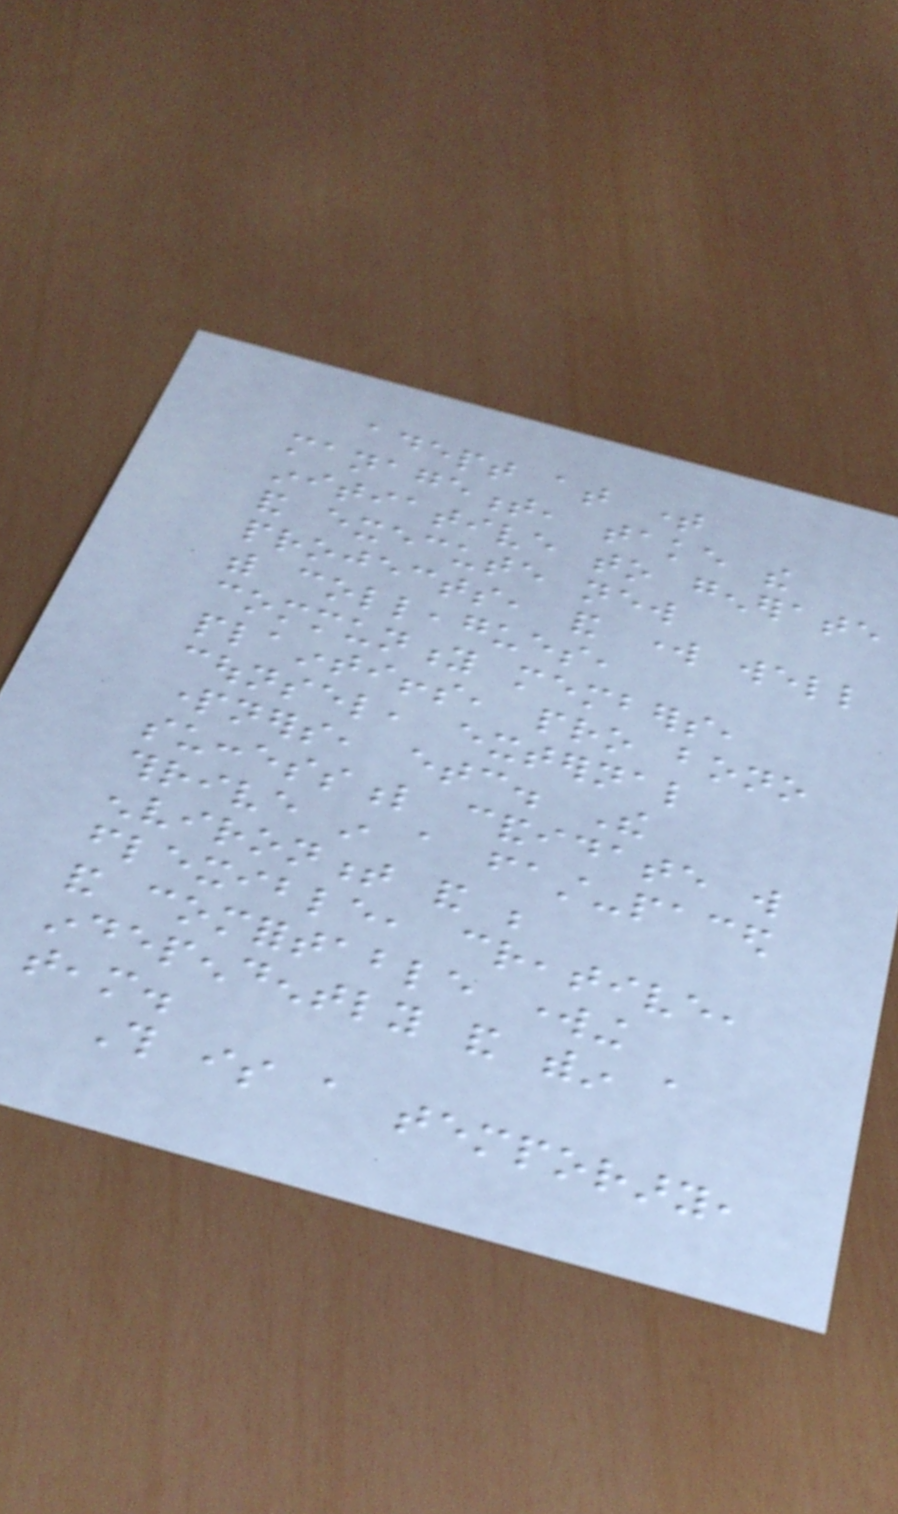adept at time
management, take the
initiative to generate
and execute new
projects, and work well
with colleagues,
community members,
plaintiffs, pro bono
counsel, external
partners, etc. The
successful candidate will
thrive in a fast-paced
environment and be
flexible, creative,
and comfortable working
independently and within a
team.
This is a temporary,
